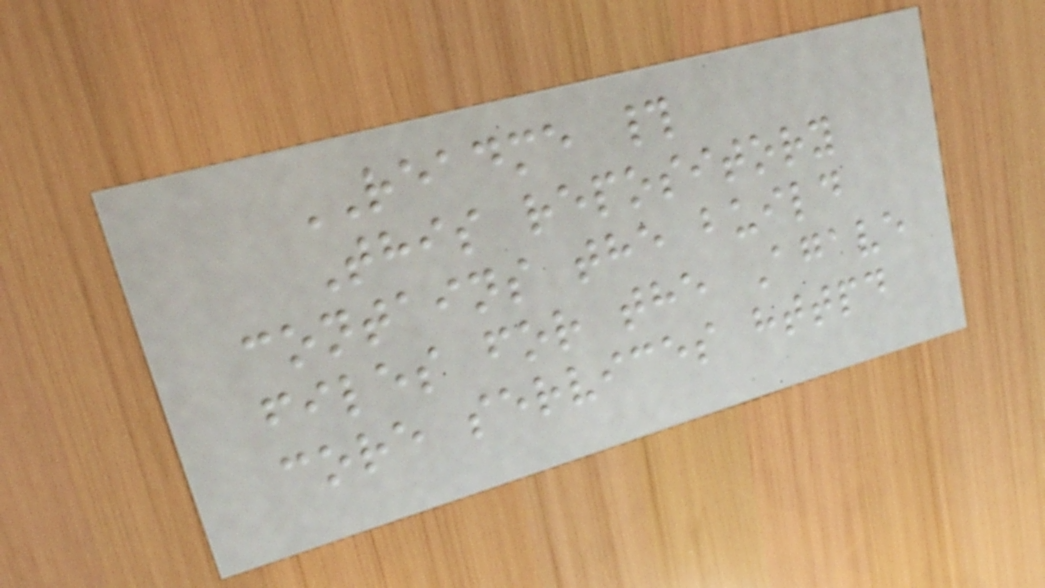README #
This repository
contains the build
files for the Agave
core services httpd
